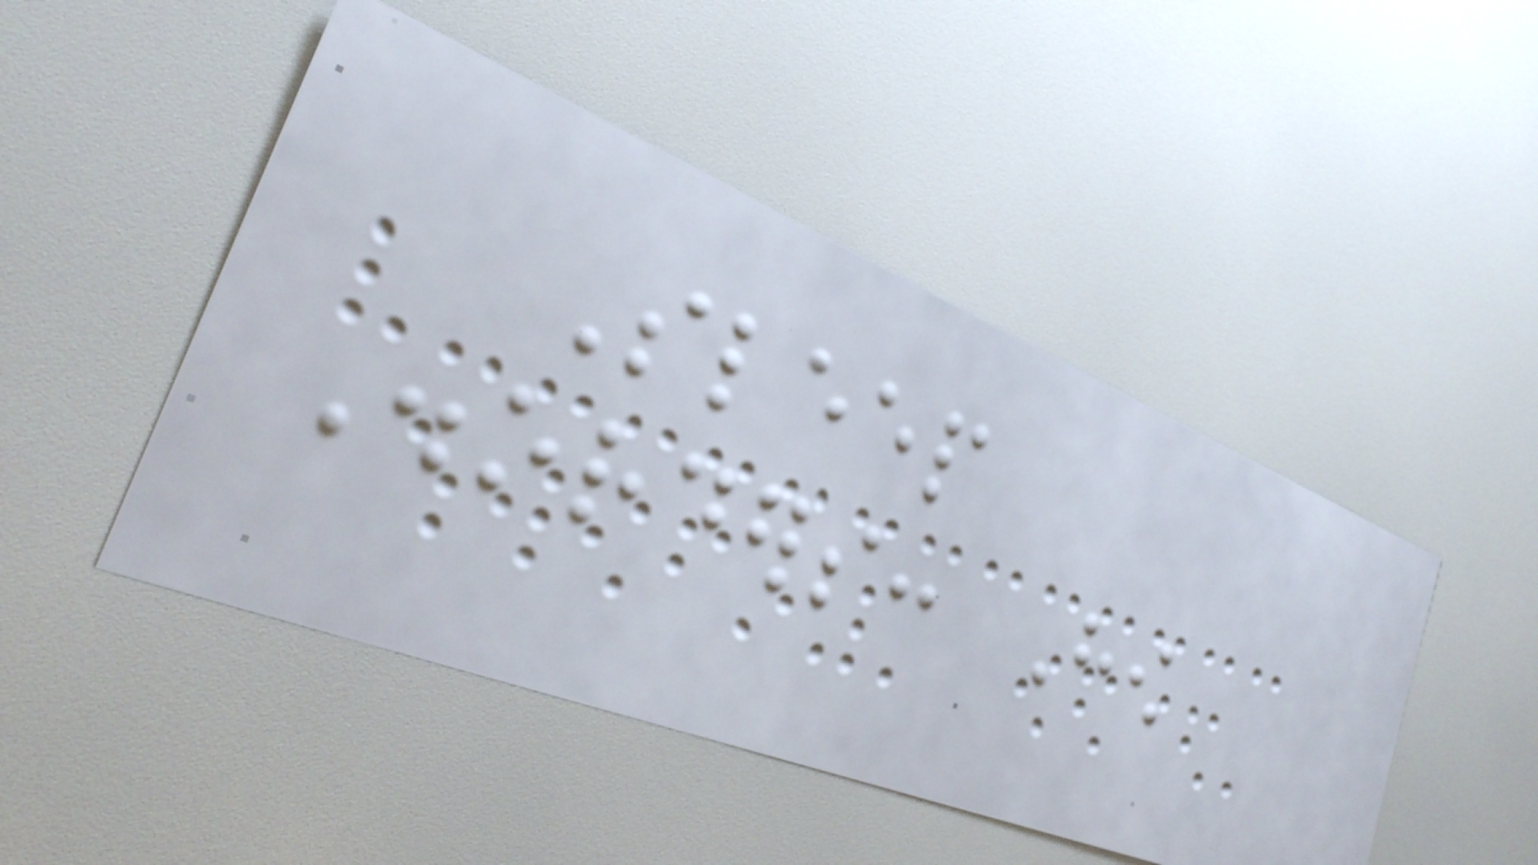Sleep
Disorders: How
